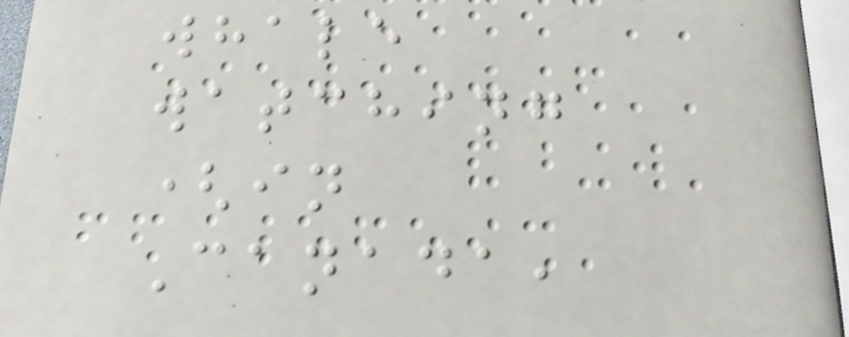whale
watching
(in
Canada,
